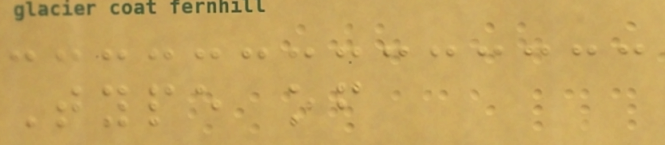Type of
